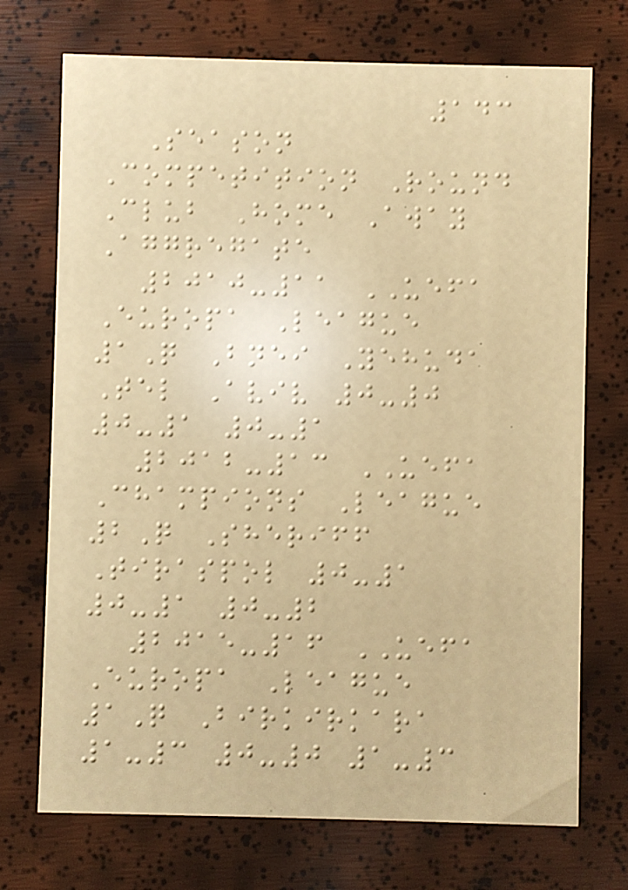143
Season
Competition Round
Club Home Away
Aggregate
2010-11 UEFA
Europa League
1Q Bnei Yehuda
Tel Aviv 0-0
0-1 0-1
2012-13 UEFA
Champions League
2Q Sheriff
Tiraspol 0-1
0-1 0-2
2015-16 UEFA
Europa League
1Q Birkirkara
1-3 0-0 1-3
